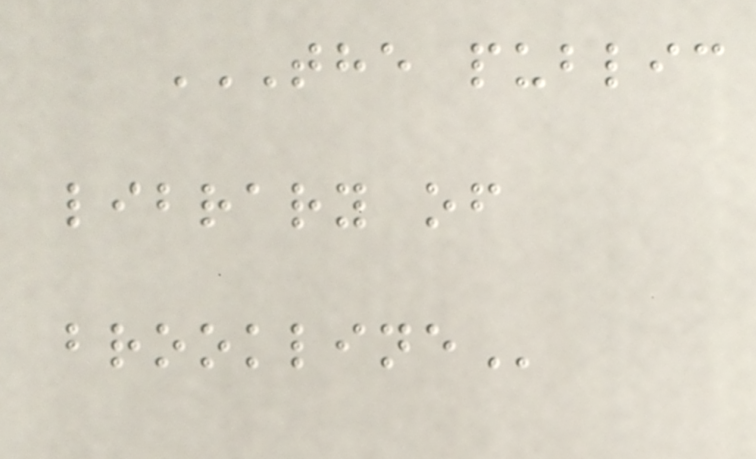THE PUBLIC
LIBRARY OF
BROOKLINE
